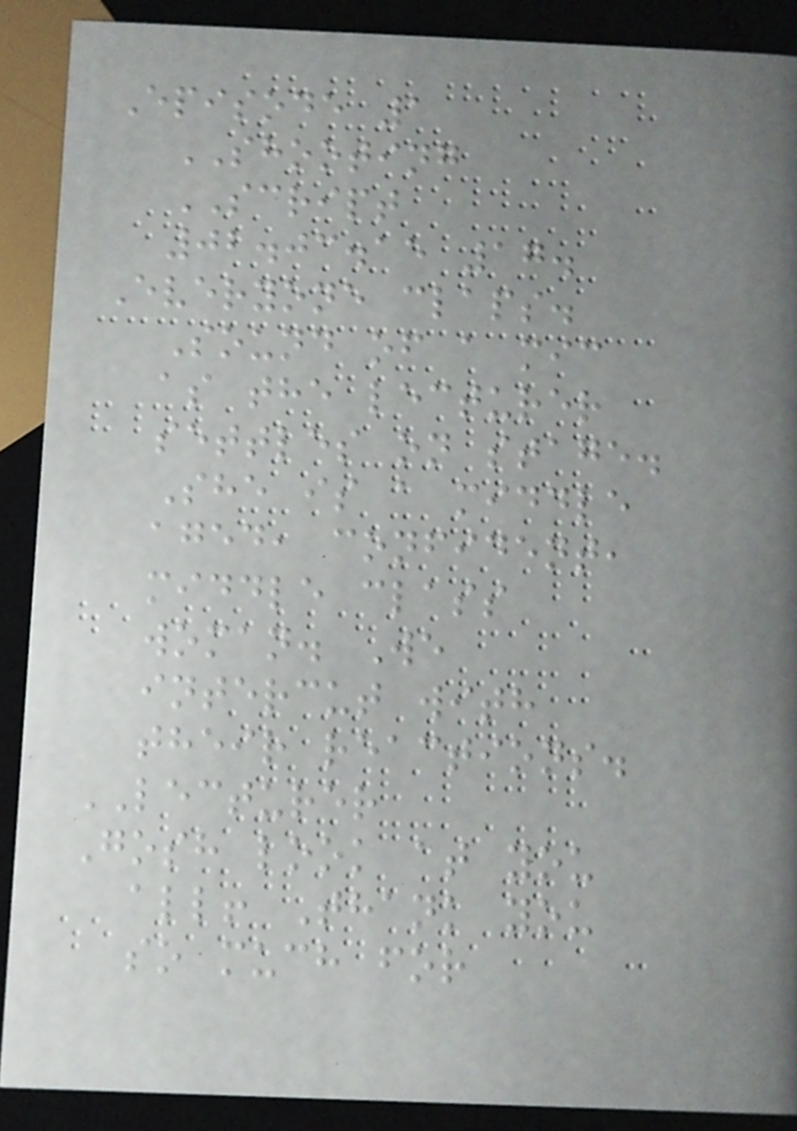Episode 1
SHOOTING
SCRIPT
02.03.15 17.
Everyone claps.
Sound of a mic
as the lecturer
settles on stage.
She is a middle
aged, confident,
middle class
woman. We
intercut with
their reactions.
LECTURER
Gosh look at you
all! Thank you
so much for
